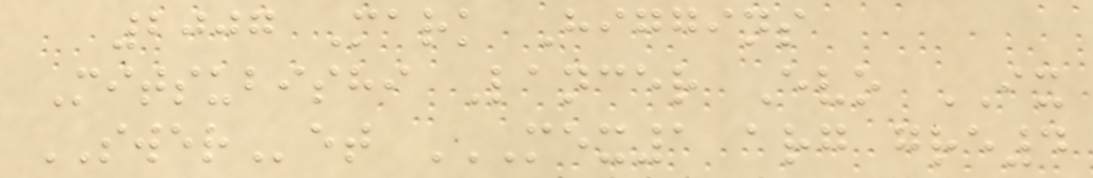2007 Mark Higgins
Mitsubishi Lancer Evo IX
SWERet MEX1 ARG GRE4
